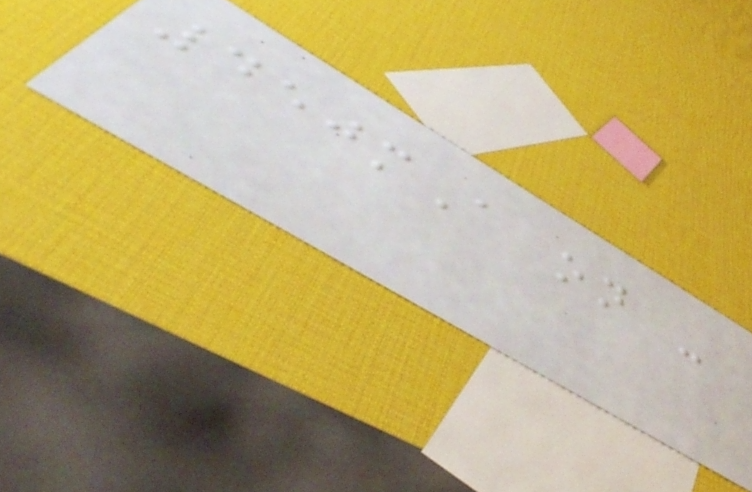450mA on -
